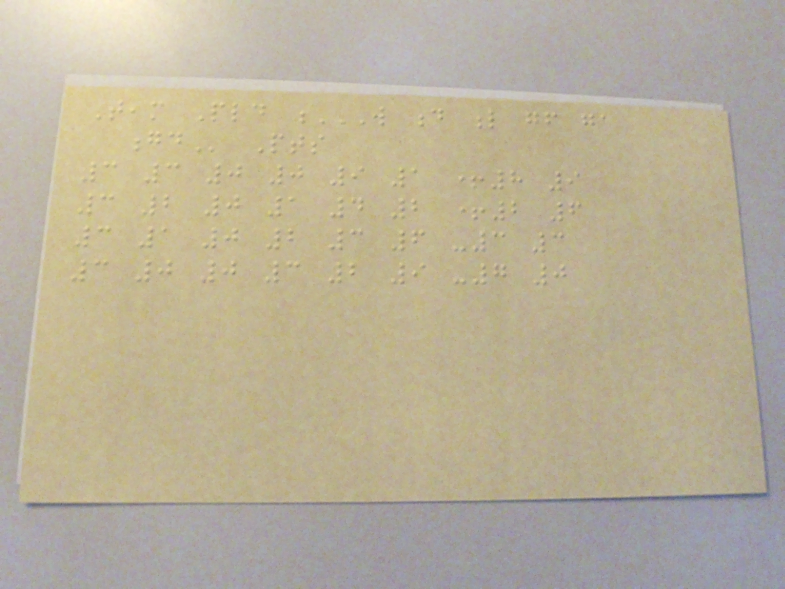Team Pld W D L GF GA
GD Pts
3 3 0 0 9 1 +8 9
3 2 0 1 4 2 +2 6
3 1 0 2 3 6 -3 3
3 0 0 3 2 9 -7 0
